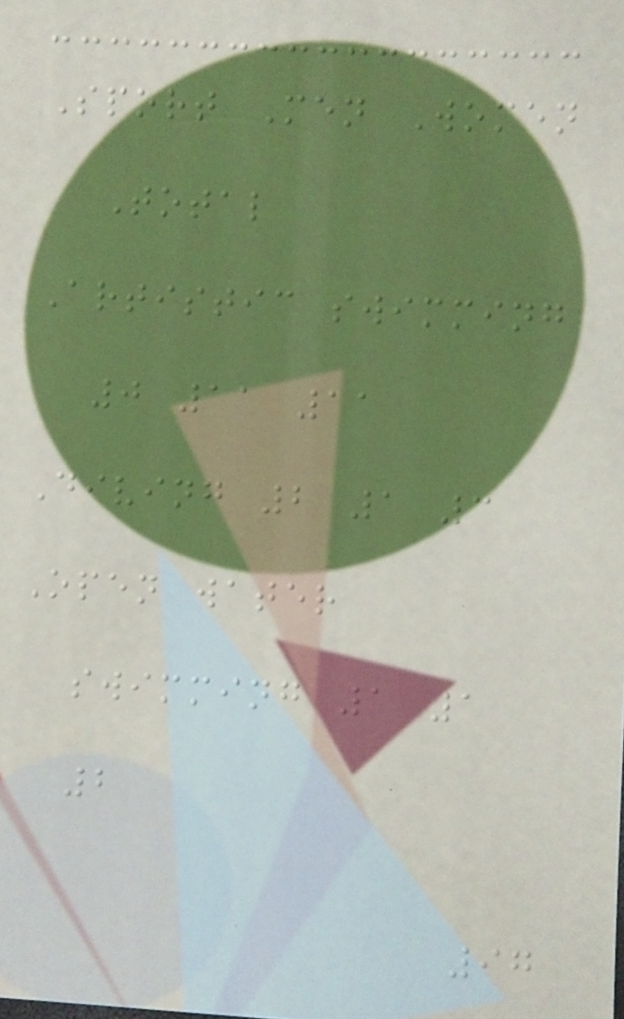Sport Men Women
Total
Artistic swimming
0 11 11
Diving 2 1 3
Open water
swimming 1 1
2
97
